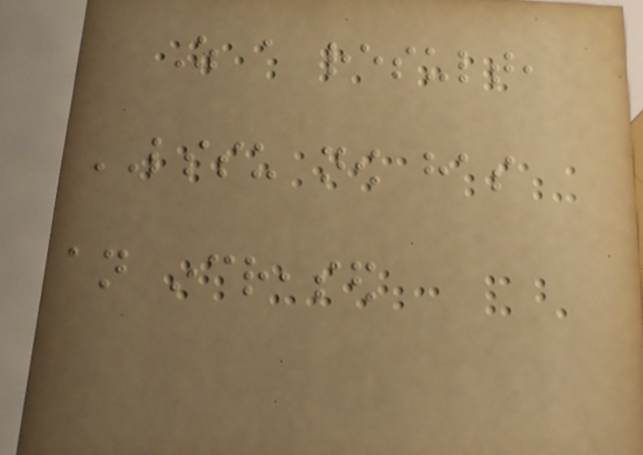As a result,
LSSU now has
an increased
